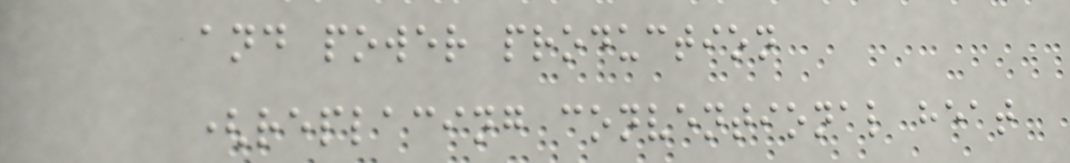and power production
(replacing conventional heat
